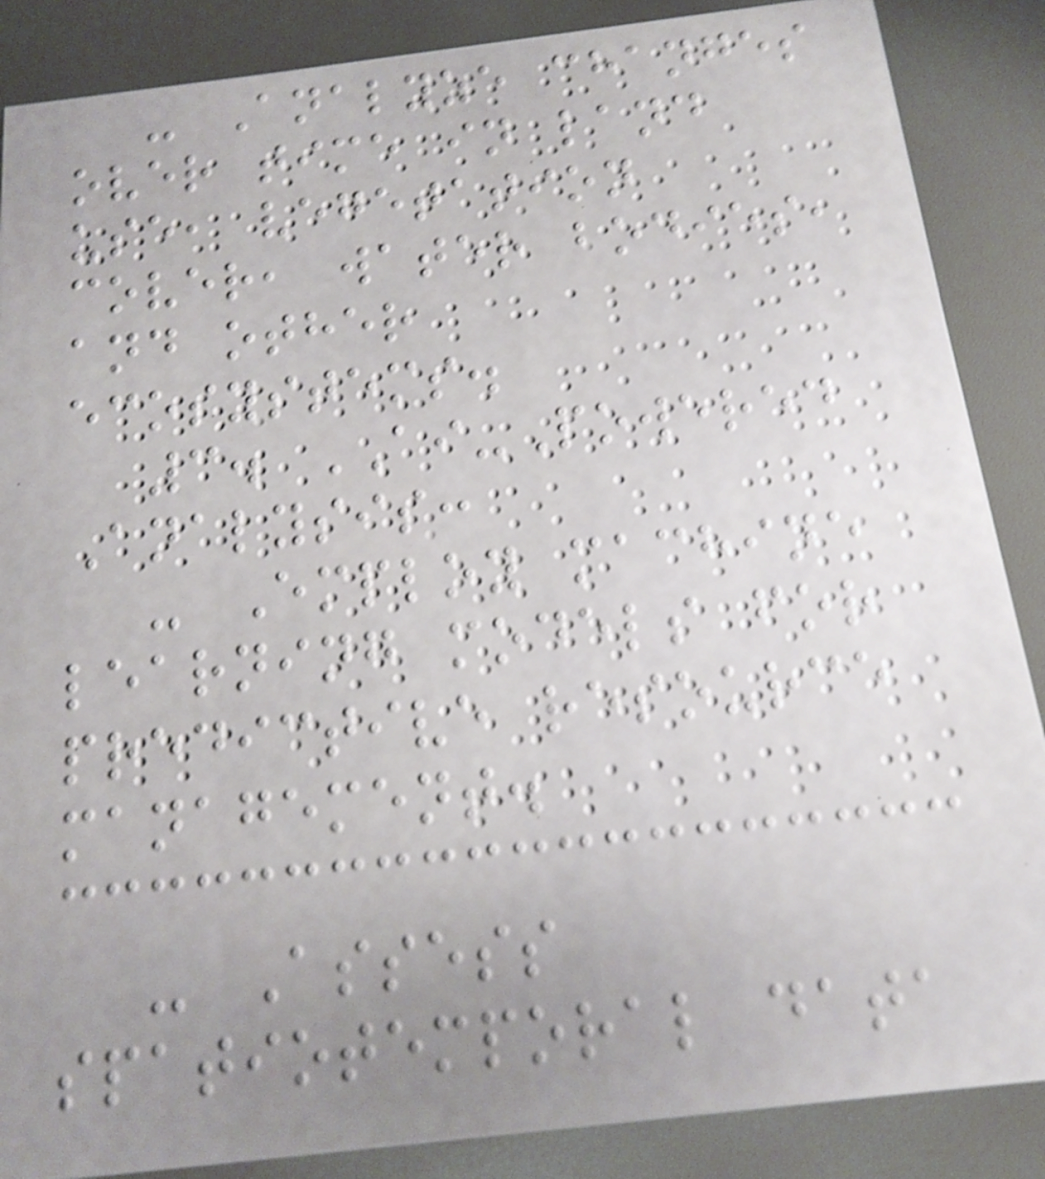- Analyze changes
over time in land
use, vegetation
cover, water bodies,
and other
ecosystems.
3. AI-Powered
Analysis:
- Employ machine
learning models for
predictive resource
management.
- Assess
spatiotemporal data
